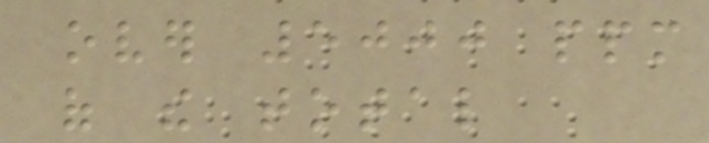over 5000 ppm
of the total
